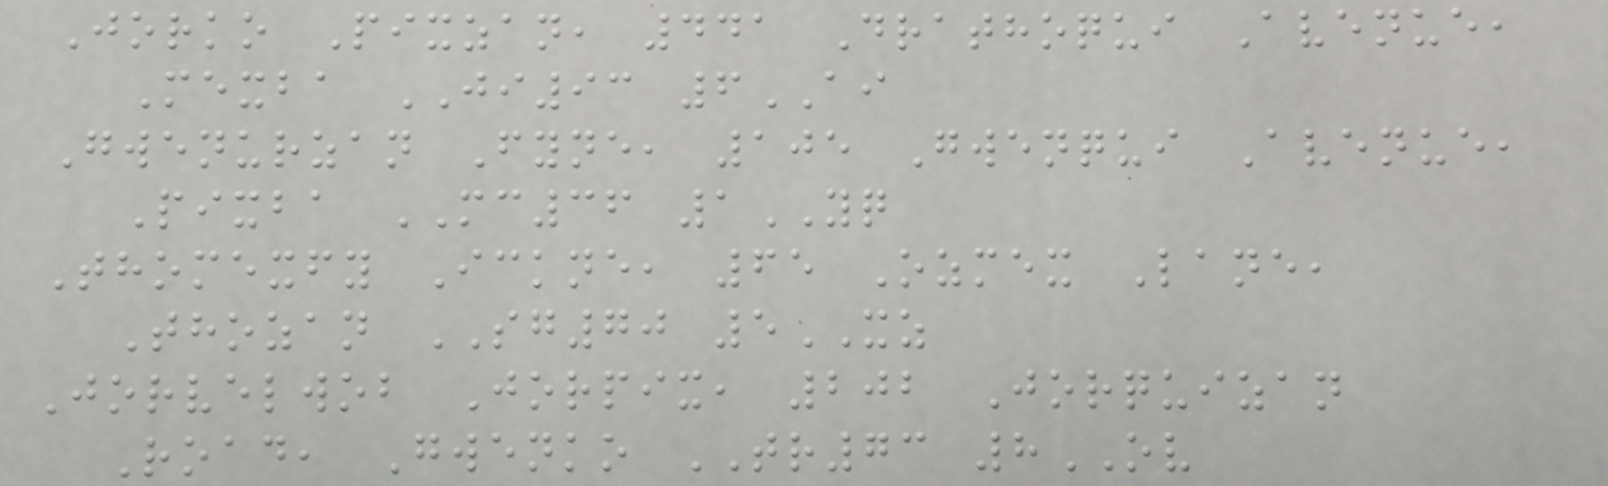Jorko Pixzan, 441 Drathoqui Avenue,
Mexba JI93 6AI
Gwenurzan Fyne, 105 Gwenqui Avenue,
Pixba MC36 1YQ
Thomexfy Ickne, 65 Ozmex Lane,
Thozan SG70 5XZ
Jorvelwob Jorpix, 202 Jorquizan
Road, Gwenko TR73 8OV
